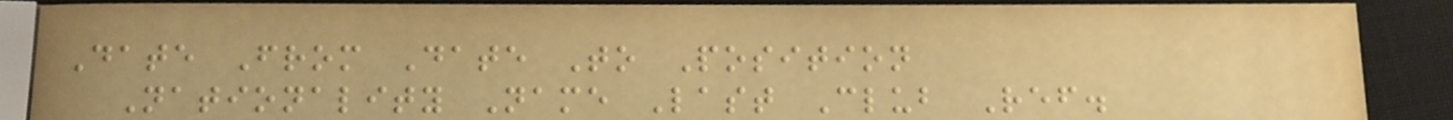Date From Date To Position
Nationality Name Last Club Ref.
